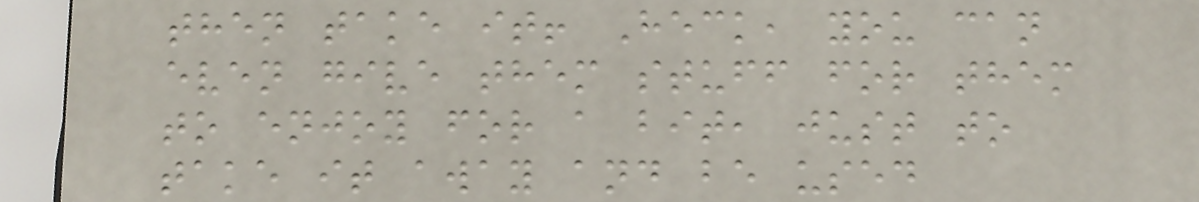then take it! Heck, you can
even give them stuff for them
to enjoy for a bit, just to
take it away and be used
